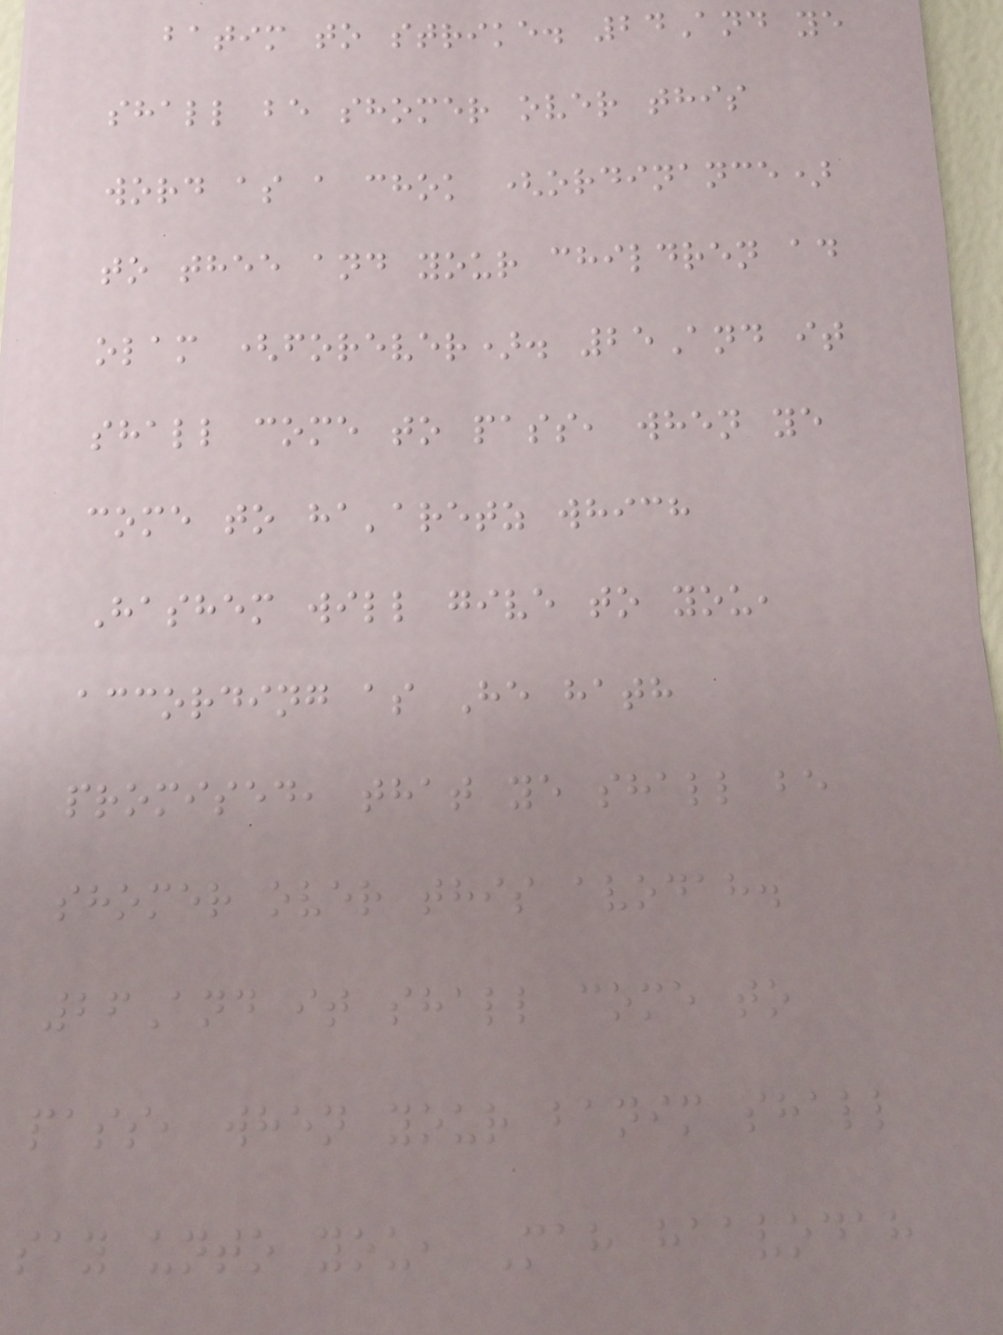batim to strike. 24And ye
shall be shomer over this
word as a chok (ordinance)
to thee and your children ad
olam (forever). 25And it
shall come to pass, when ye
come to ha'aretz which
Hashem will give to you,
according as He hath
promised, that ye shall be
shomer over this avodah.
26And it shall come to
pass, when your banim shall
say unto you, Mah haavodah
